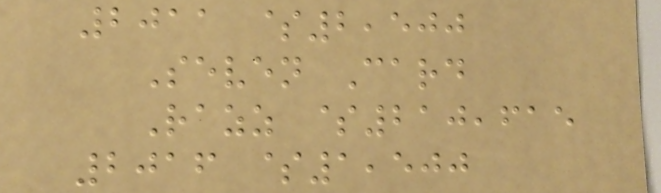2011 $2,500
Seven Card
Razz $210,615
2016 $1,500
